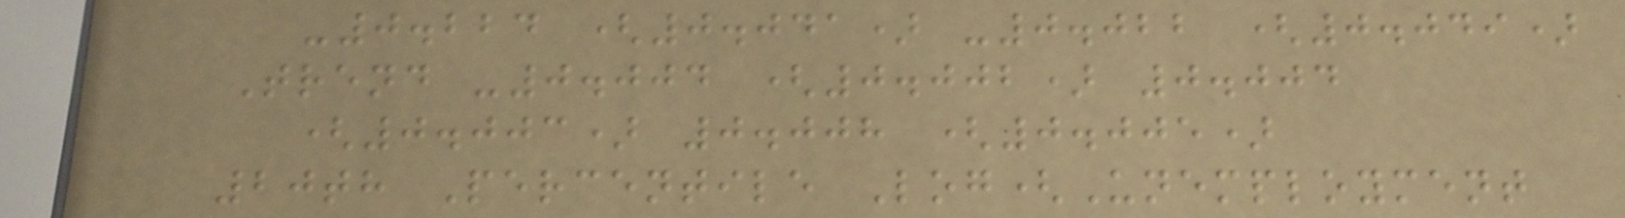-0.224 (0.041) -0.022 (0.049)
Trend -0.004 (0.002) 0.004
(0.003) 0.008 (0.005)
20th Percentile Log(Unemployment
